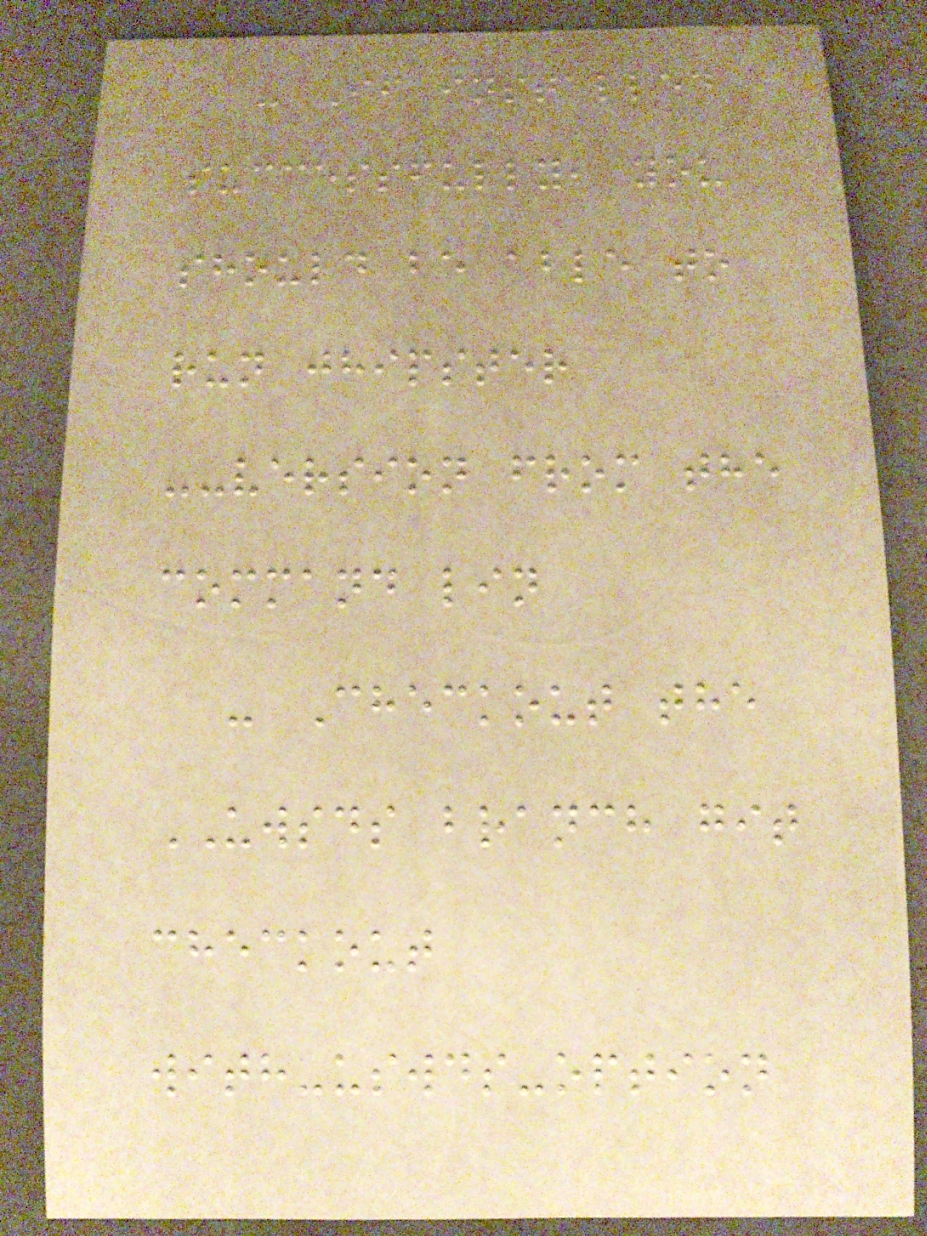- If installed
successfully, you
should be able to
run jhipster
--version from the
command lin
- Checkout the
UWSDS branch git
checkout
with-uswds-option
